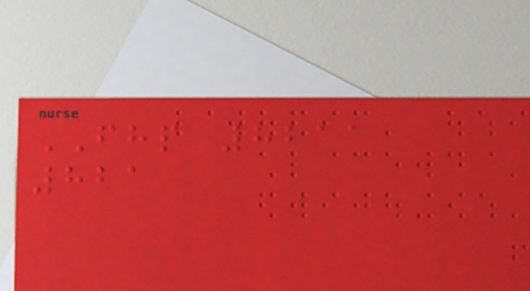FHP 8211
821
